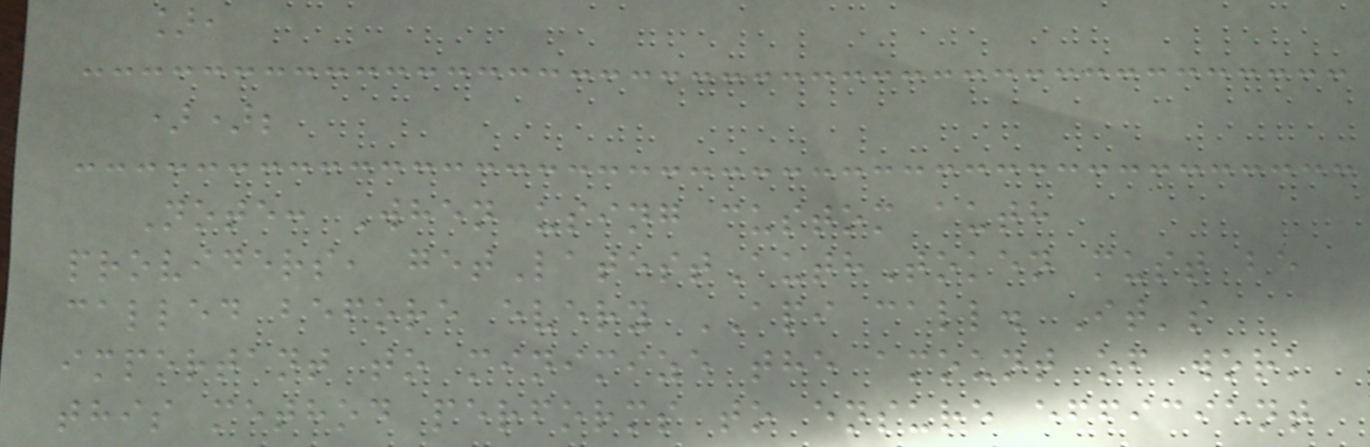],
));
Note: When using custom auth
providers, getLatestAuthToken must be
called before every API call. It's
important to minimize the amount of work
this method performs to ensure efficient
